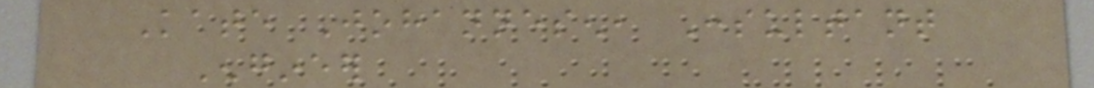Kate Johannesen, Consultant
Engineer
